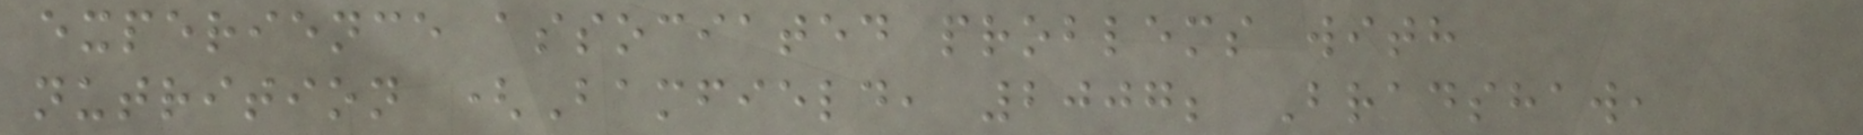experience associated problems with
nutrition (Bamfield, 2007; Bradshaw,
